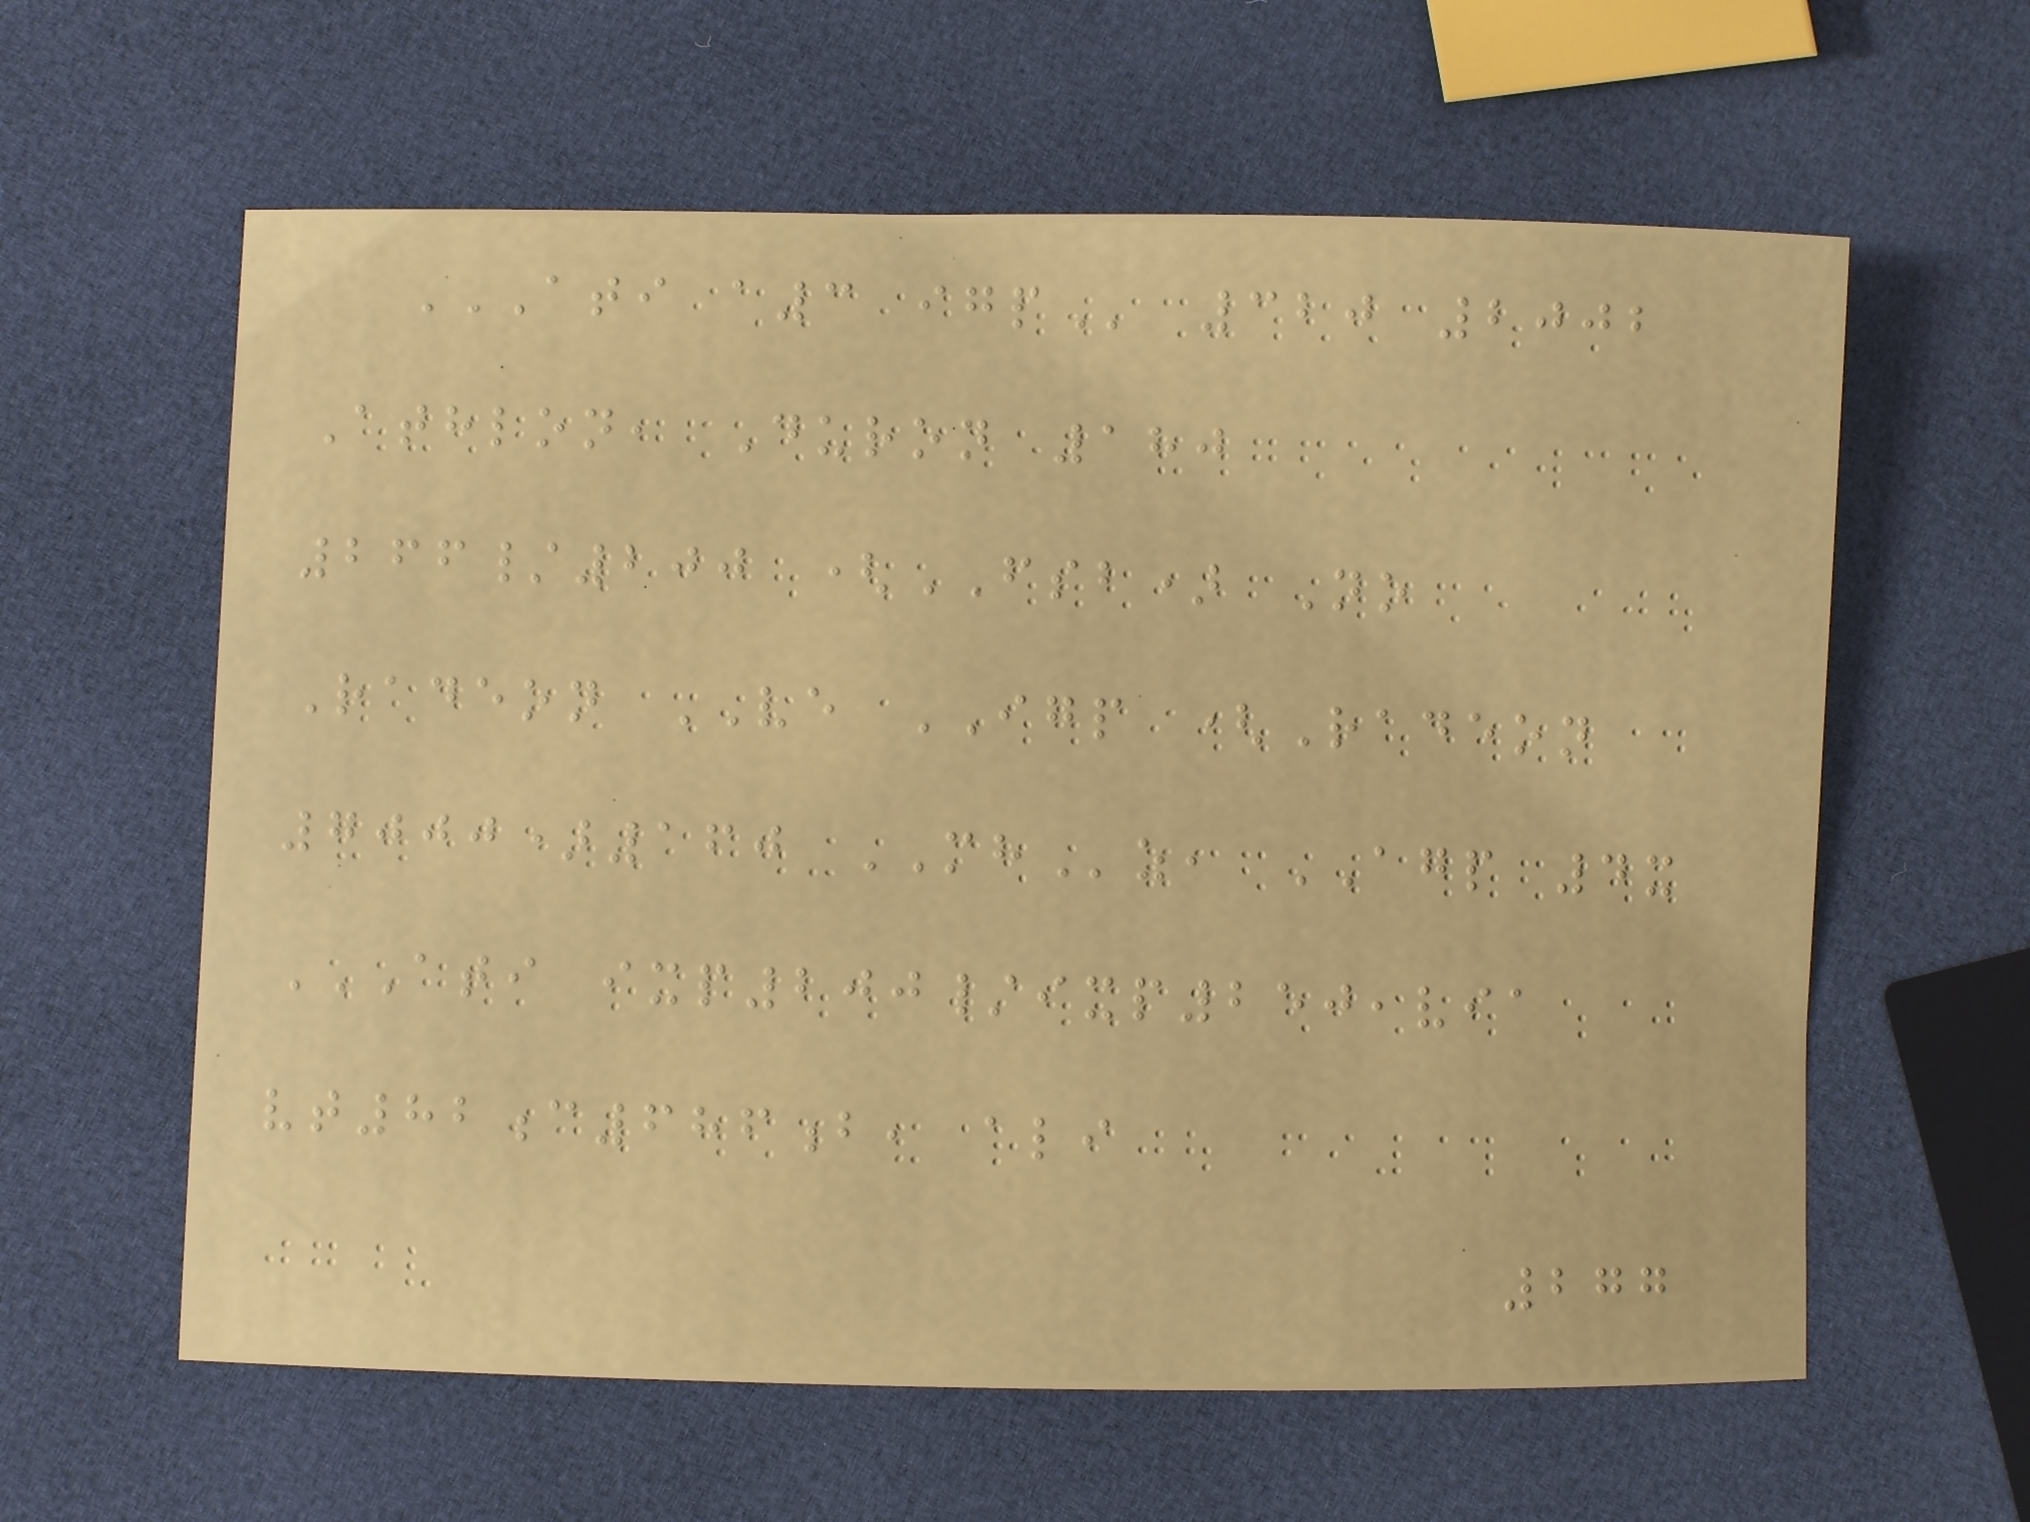ATI A3 IGP 320 2002
Athlon, Duron 180
266/200 (FSB) No
Radeon VE IGP (Radeon
7000)160 MHz, AGP 4x
ATI IXP200/IXP250,VIA
VT82C686B, ALI
277
